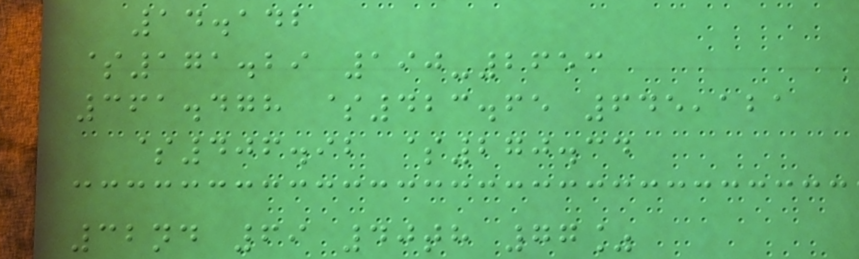14.142
$171.29 190-2653
361.478 $423.65 645,121
$406.92 $270.34
32nd 69 40th 77%
